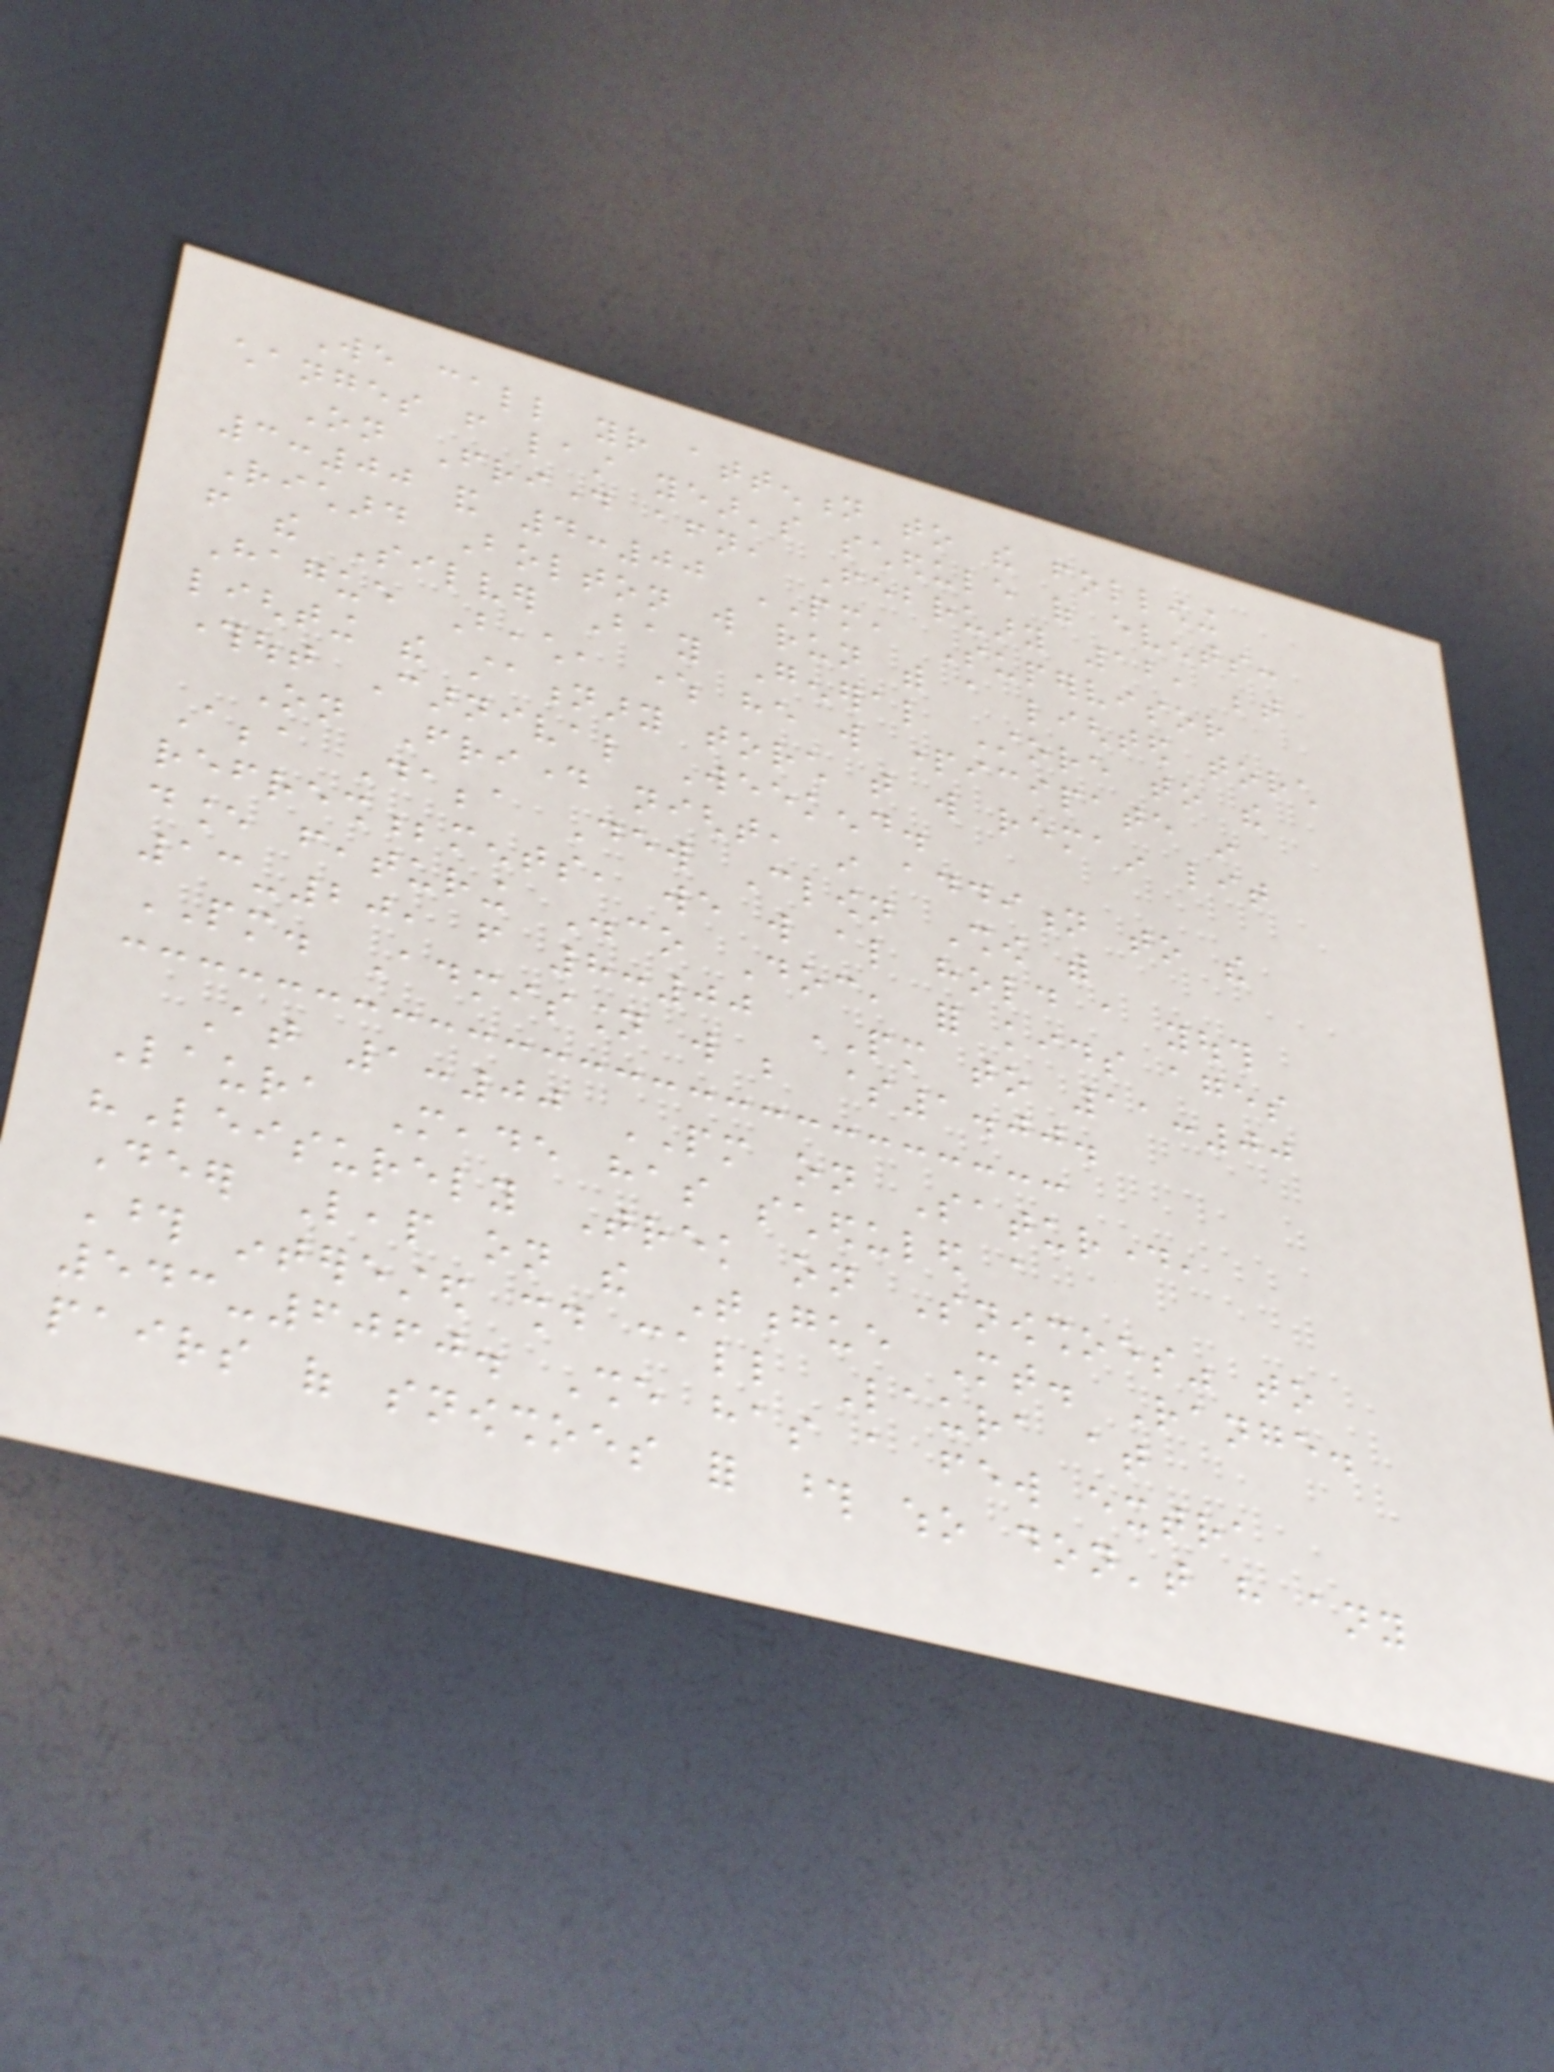We call your attention to the following
changes from last year's schedule of events:
On Friday afternoon, February 12, between
3:00 and 4:00 PM, Supervisor
Richard Bolton will run with a lighted torch
from the Silver Bay General Store to the
Hague Beach, where he will participate in
lighting the stationary torch that will remain lit
throughout Carnival Weekend.
On Friday night, in addition to the
Abba Dabba Dew Clown Show with
refresh;ments, we will also hold a youth
dance featuring Disco Doc, for kids ages
13-20, from 8:00 PM to 11:00
PM. Admission will be $1.00.
At 1:00 PM on Saturday,
Laura Meade has scheduled a
"Leisurely Trek on Snowshoes" to
Deer Leap on the Tongue Mt. Range.
Those interested should call Laura at
543-6060. She has a few extra
pairs of snowshoes for those who don't have any
